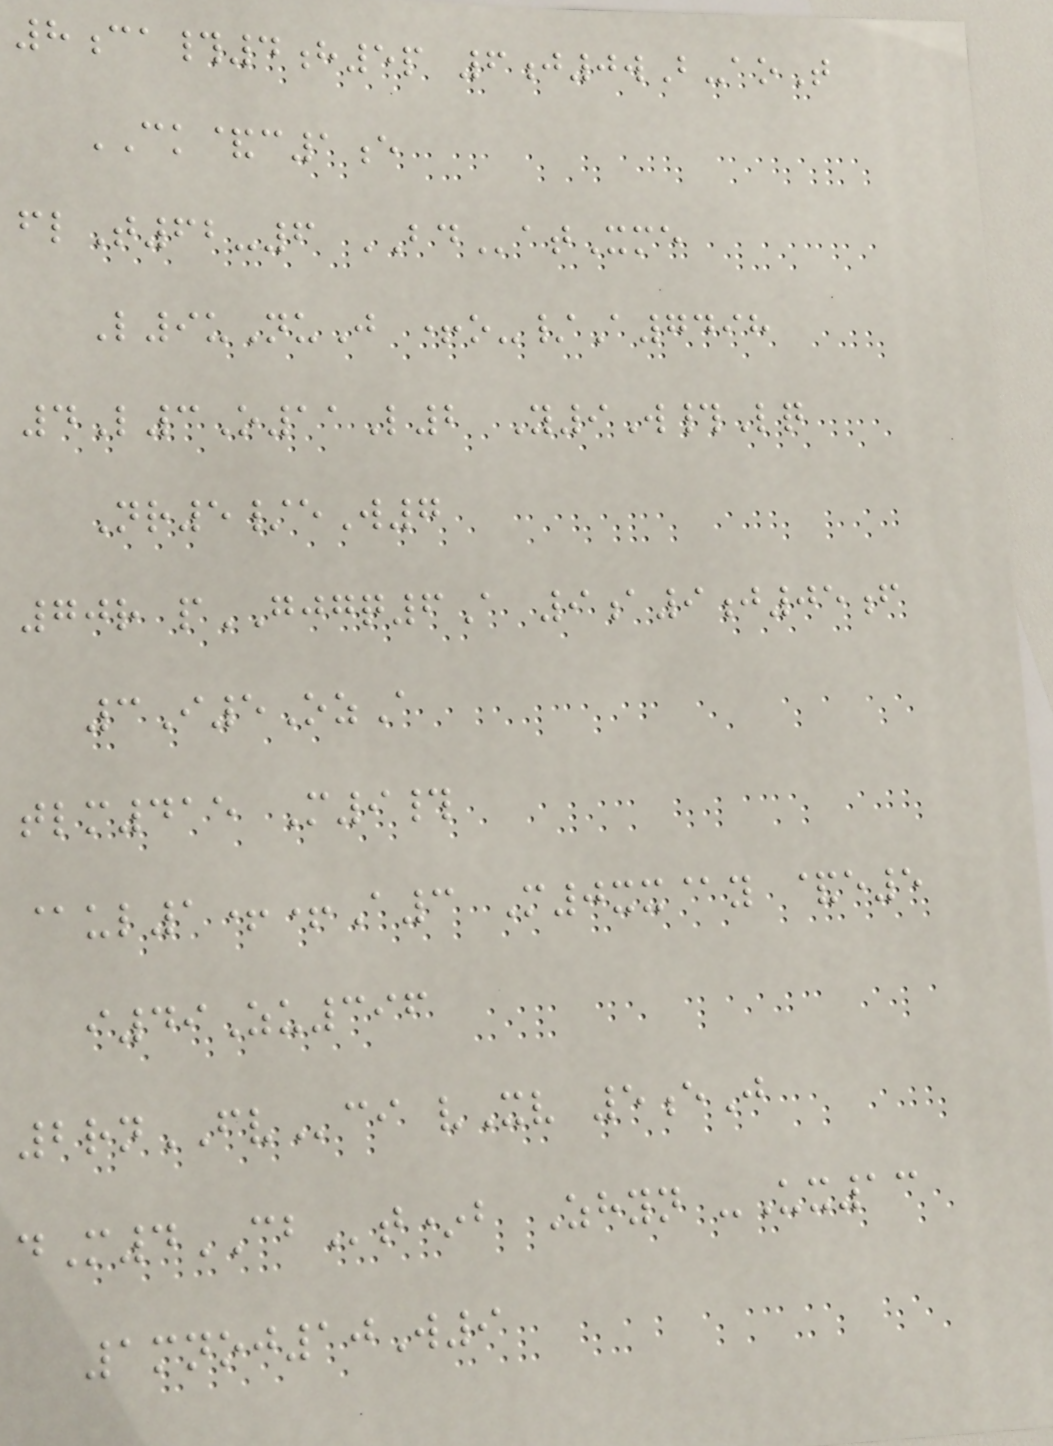8ca#4h5p 6j0wB-aoT
CK&c1e
flT62-6 BDatXme
L9uNuJ +o-/A7498
4L3O11L2 Y9W#Lq
Nr5/eW7
70r pGJGQ6A 9a9j05f
3I5OzA
tlm415 M9#
@ul1++A3 M0xx@y &e5
i49Zu396
2rnFVci vXv 5eJ
dM4CBt*b Zhyn -Ux13
1mnoj10W9
